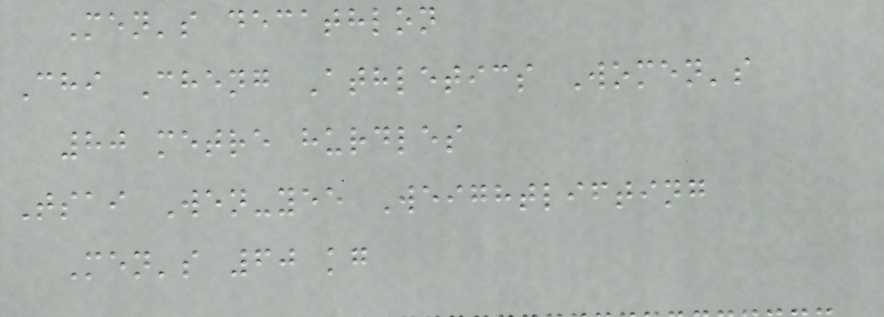Men's decathlon
Chi Cheng Athletics Women's
80 metre hurdles
Tsai Wen-yee Weightlifting
Men's 60 kg
